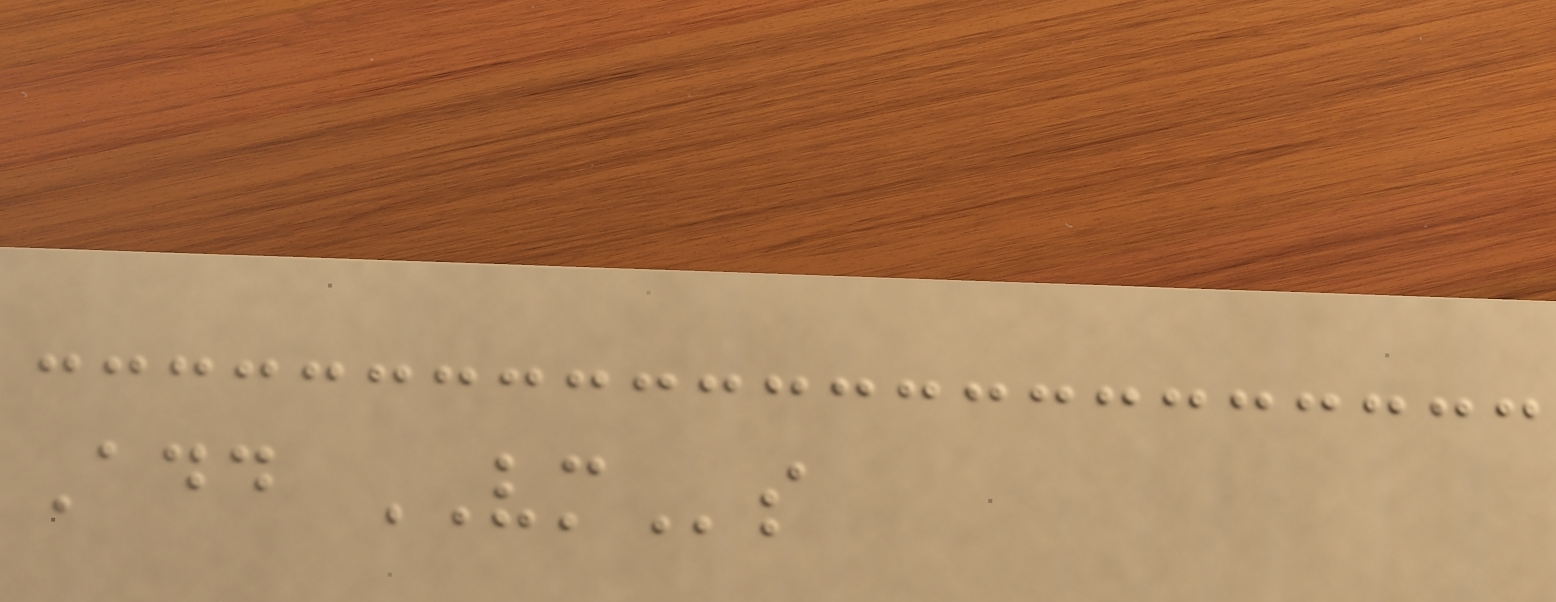Add VMs
